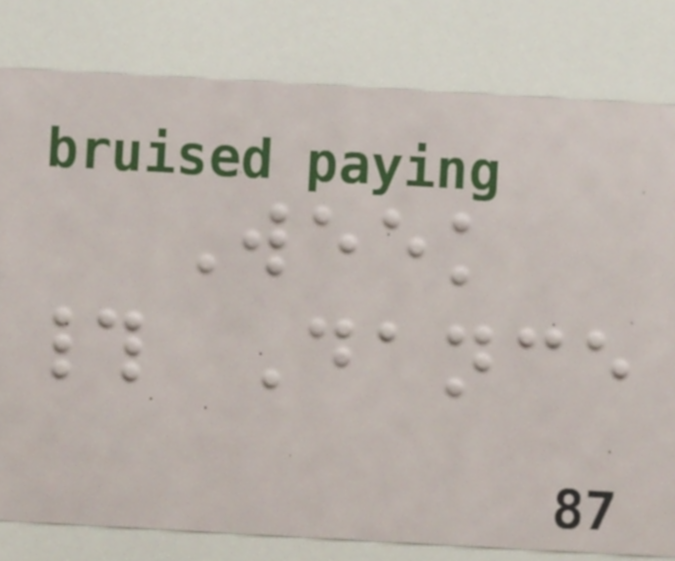Week
# Dance
